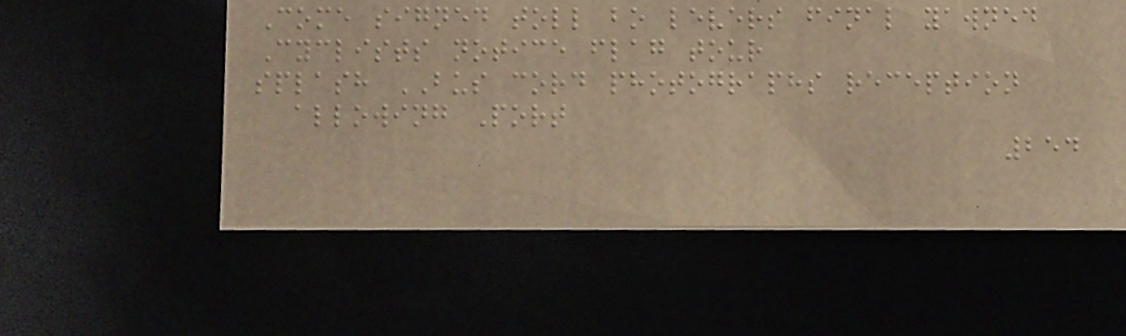Come signed toll bo levers final yawned
Cyclists notice flag tour
splash BUS cord photographs reception
allowing Port
254
